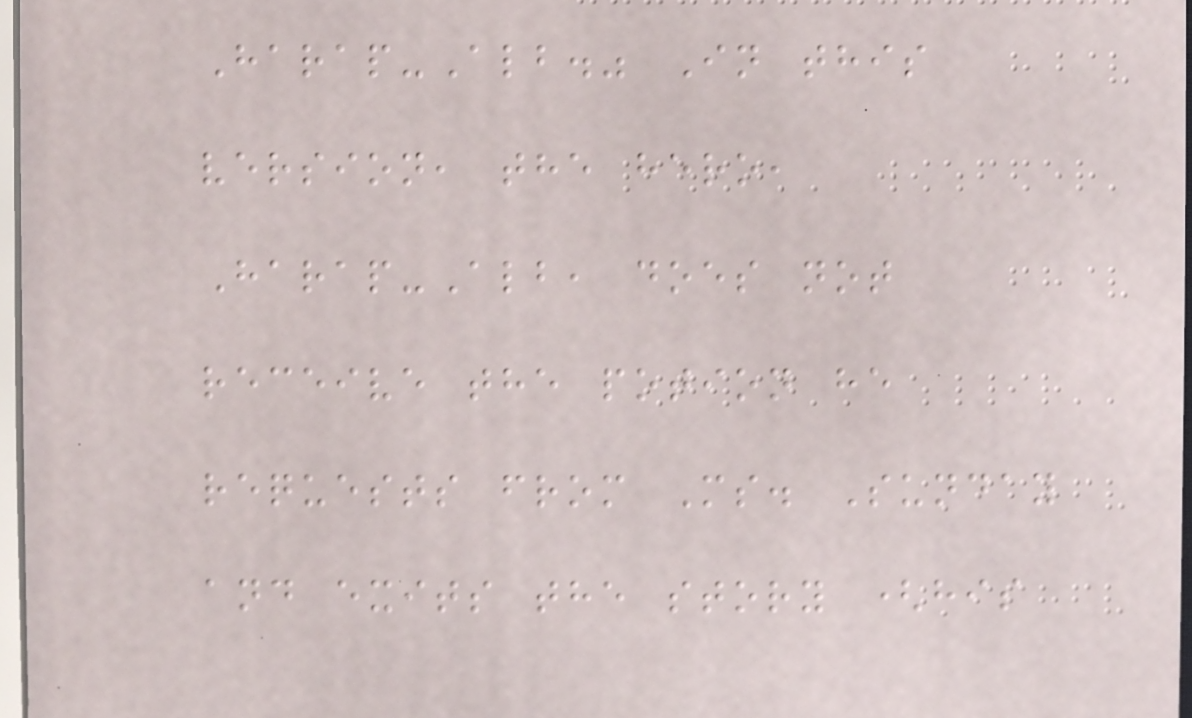Harap-Alb." In this
version, the hero,
Harap-Alb, does not
receive the potion he
requests from Ms. Sunday
and exits the story (his
